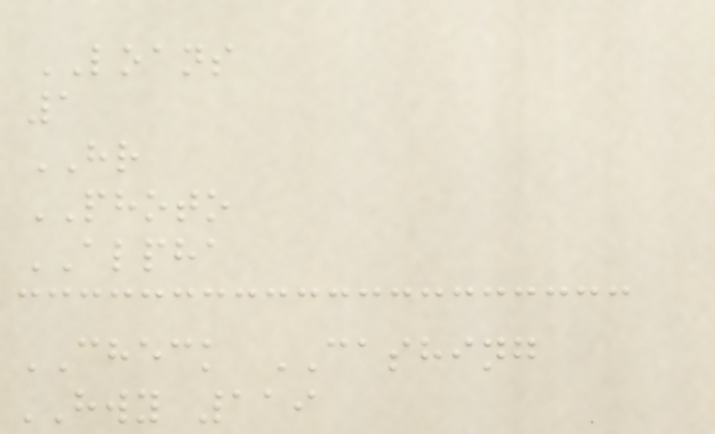LOANS
1
HR
PHOTO
ALPHA
CHECK CASHING
HWY 119
